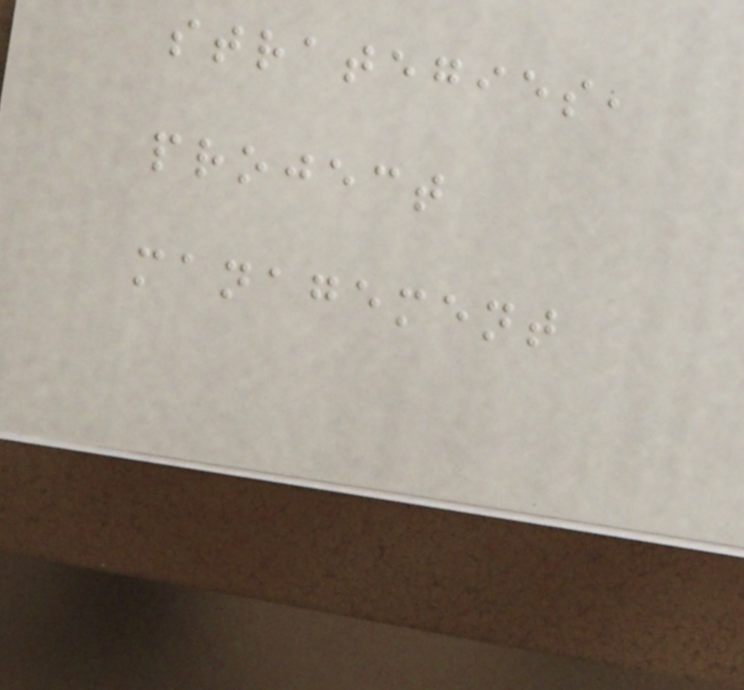strategies,
project
management
